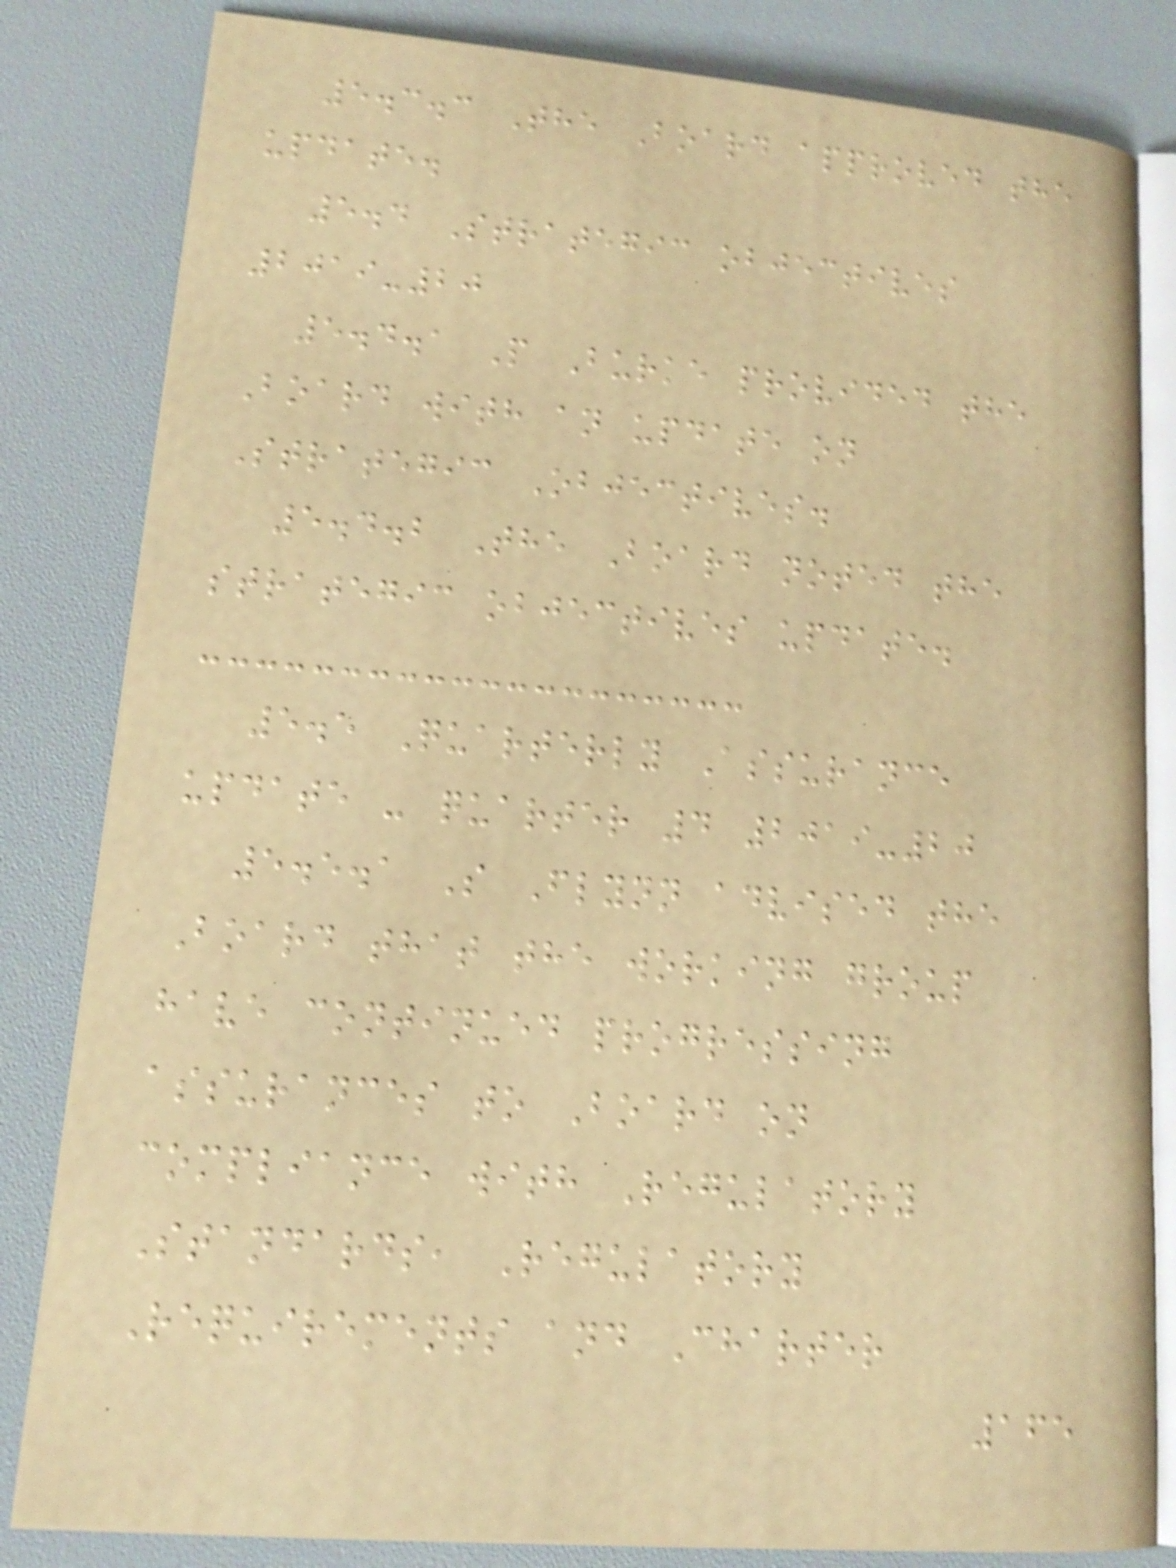5.3.3 The Board approved the
update.
5.4 Strategic objectives
2019-20
5.4.1 P Burke provided the
Board with an update on
Strategic Objectives.
5.4.2 The Board noted the
strategic objectives update.
5.5 Quarterly Assurance
update - quarter 4 2019-20
5.5.1 S Flynn advised the
Board that the working group
have continued progressing
assurances to Board on
compliance with Regulatory
Standards, Regulatory
Requirements and Charter
165
